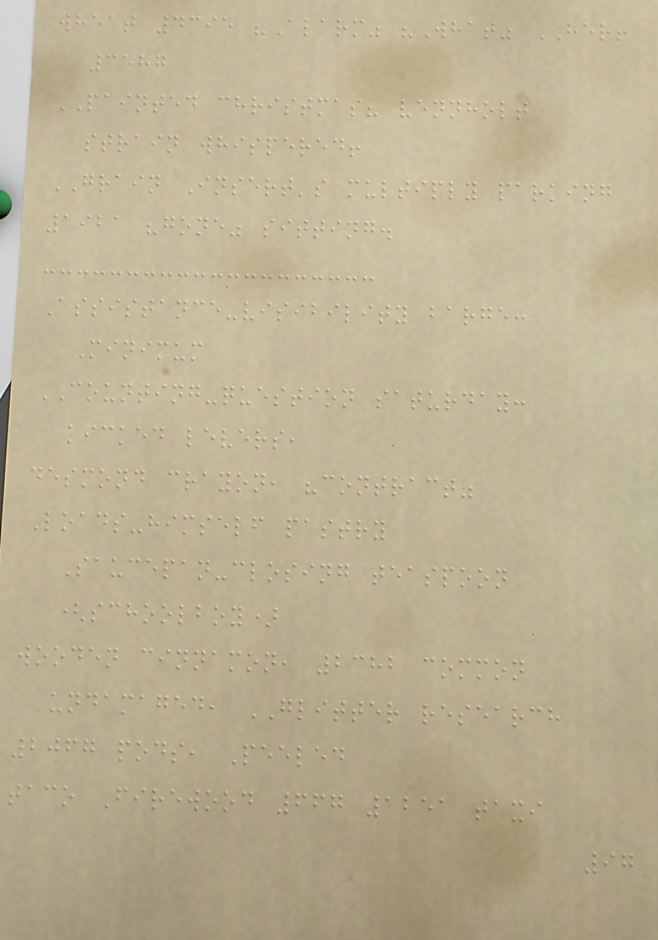wheat 4395 "Alarm" "What" HER!
3587
PAINTED christmas? vennholt
strain whispered!
GRAIN Insert's multiply parking
1921 "gone" sitting.
Assistance-visibility barge:
Minimum
COUNTING-question saturday:
kicked levers,
desmond crayon, "contract"
Loads-himself pastry
Saucepan-closing teaspoon
(schoolboy)
wooden cinnamon, 2382 common
undamaged, GLITTER research
2067 pods, Peeled
taco Firewood 667 1251 taxi
97
